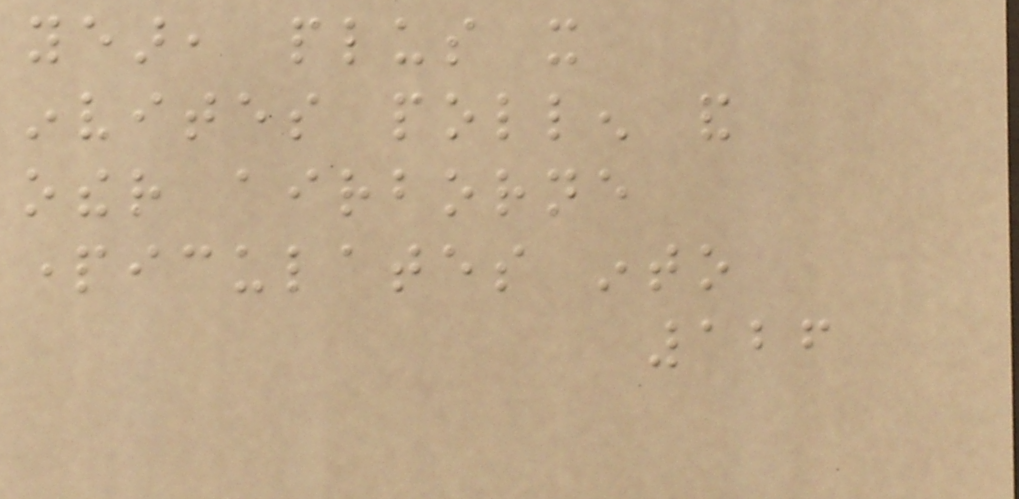year, plus it
invites pollen and
other airborne
particulates into
126
